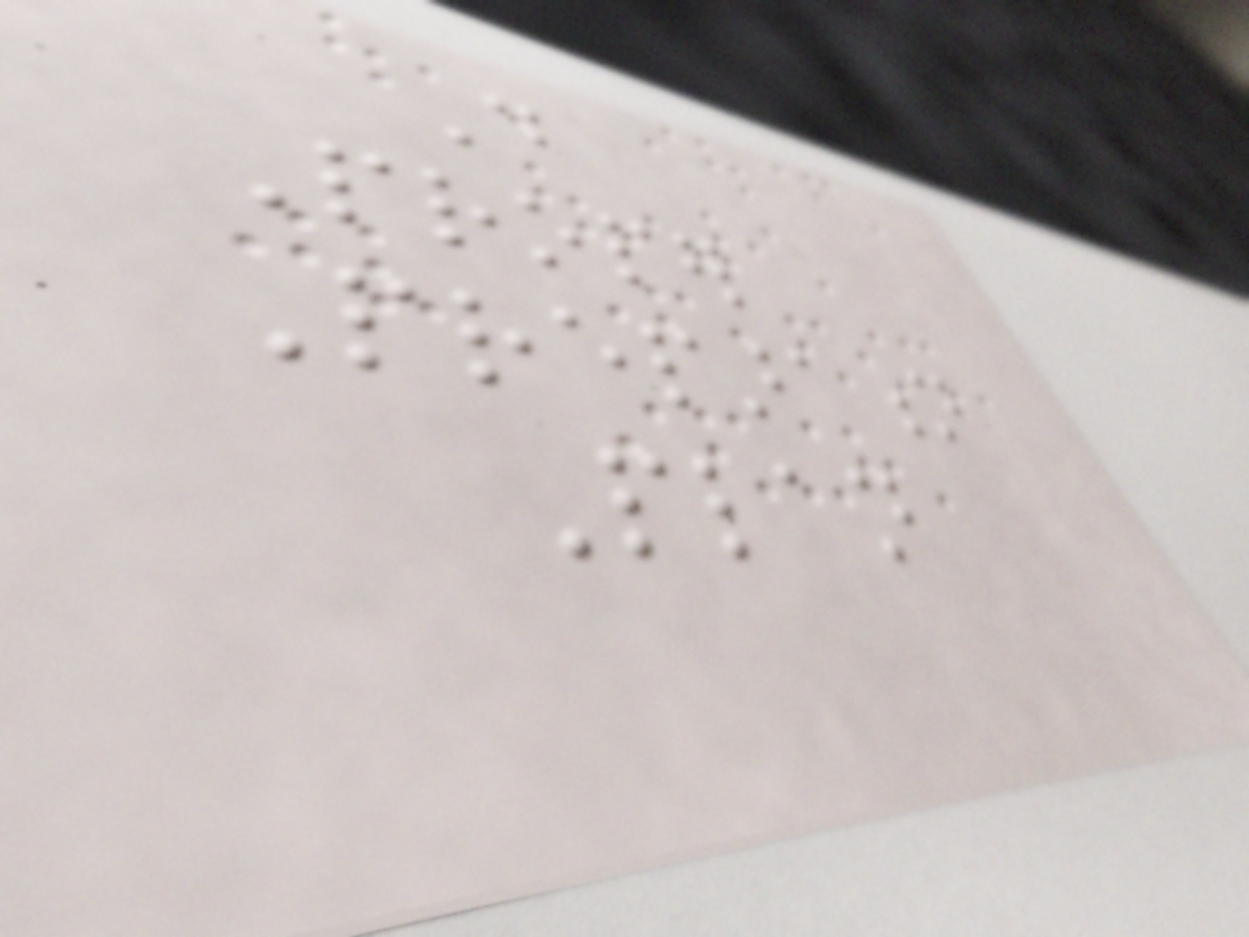Do
Proper
Preparation
Plan
